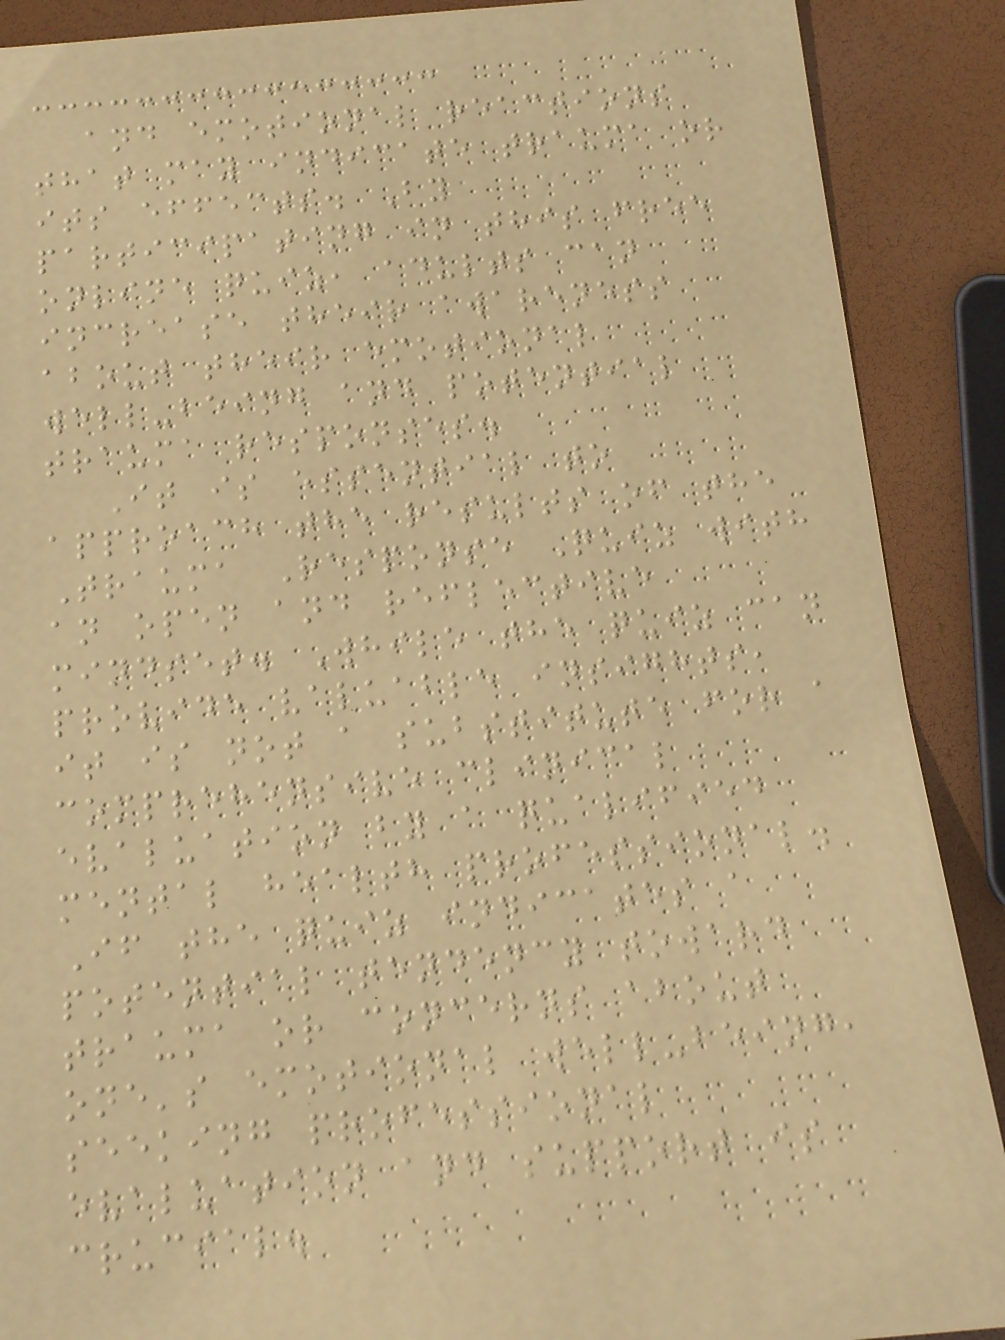and emotional reactions
that may indicate trauma or
its effects. By
participating in this free
online quiz, adults can
increase their awareness
about their emotional
well-being and potential
trauma responses.
It is essential to
approach the results of the
Trauma Response Quiz with
an open and reflective
mindset. While the quiz can
provide valuable insights,
it is not a substitute for a
comprehensive clinical
evaluation by a qualified
mental health professional.
If the quiz indicates a
potential tendency toward
trauma or concerns about
one's emotional well-being,
seeking professional
evaluation and support is
crucial.
